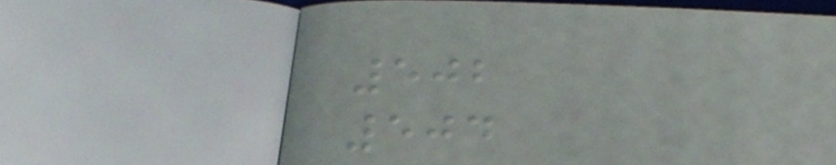502
504
